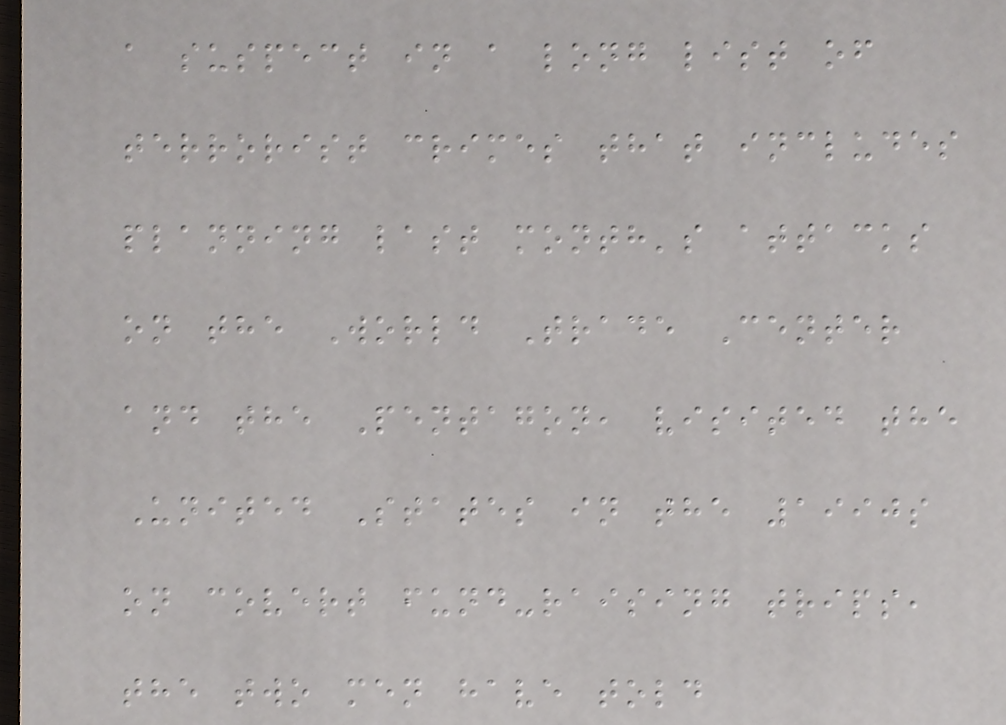a suspect in a long list of
terrorist crimes that includes
planning last month's attacks
on the World Trade Center
and the Pentagon, visited the
United States in the 1990s
on covert fund-raising trips,
the two men have told
